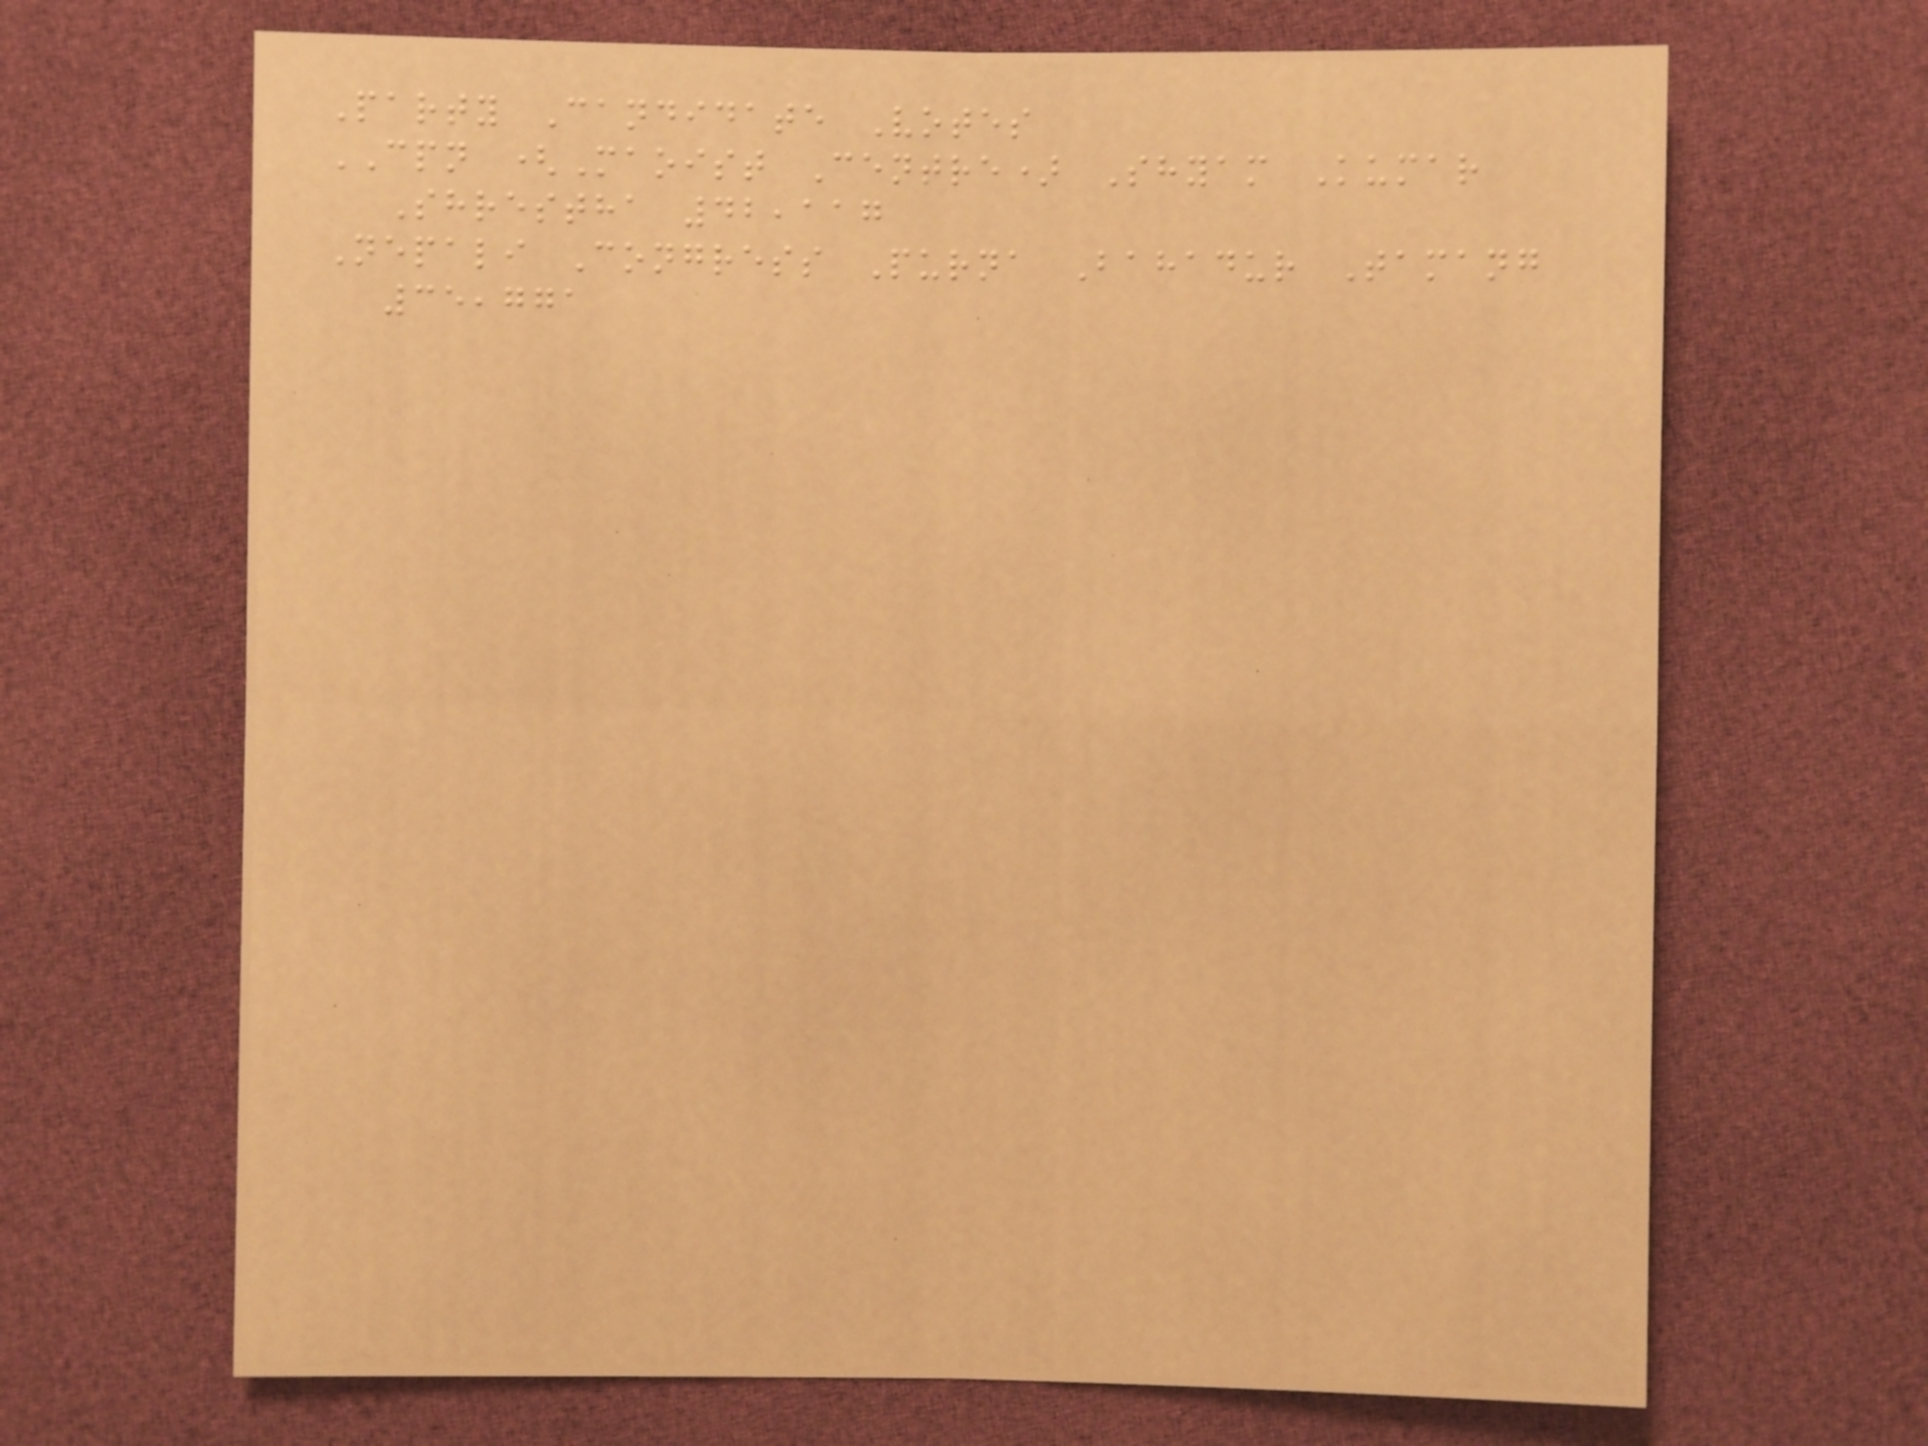Party Candidate Votes
CPN (Maoist Centre) Shyam Kumar
Shrestha 42,117
Nepali Congress Purna Bahadur Tamang
35,771
